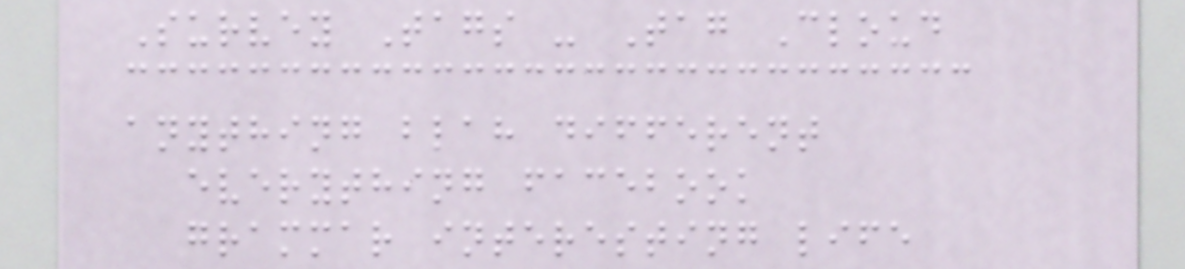Survey Tags - Tag Cloud
anything blah different
everything facebook
grammar interesting life
